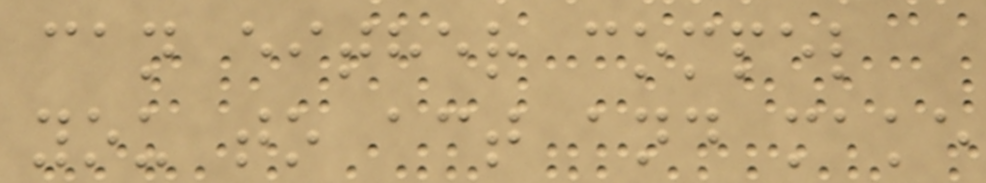can either compel
you to act and make
